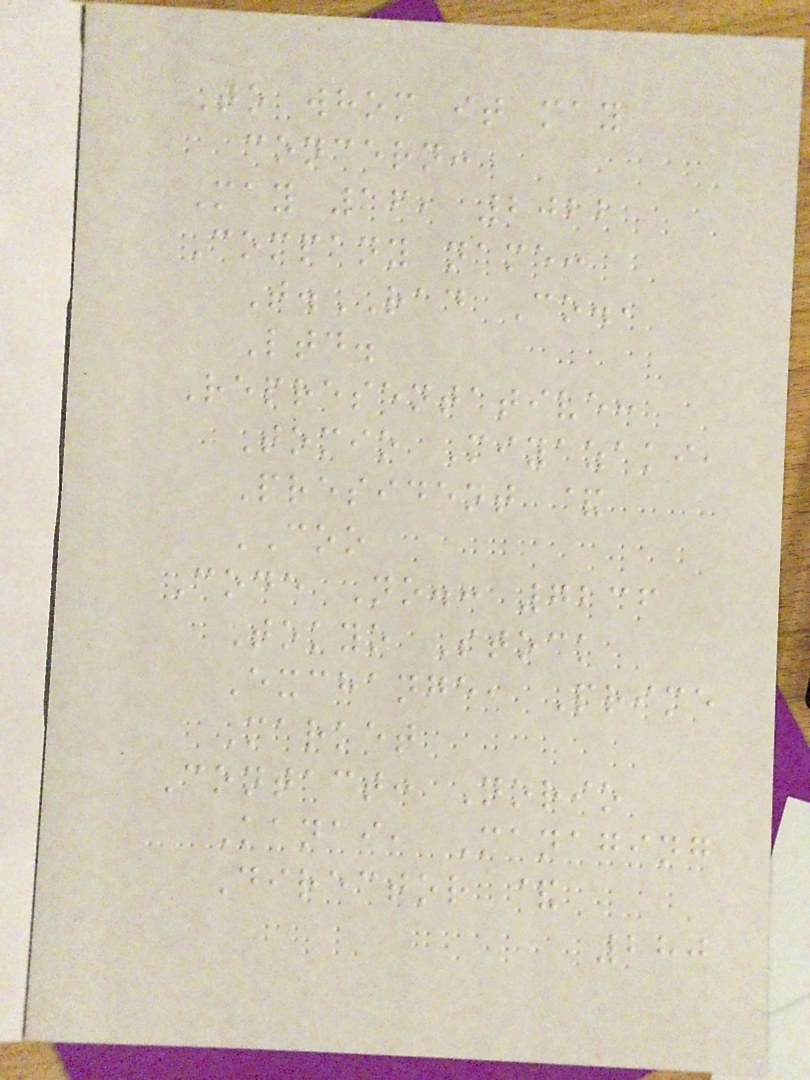To whom it may
concern:
May 16, 2022
Company name:
T.RAD Co.,
Ltd.
Representative:
Tomio Miyazaki,
President &
COO
Code No.: 7236
Tokyo Stock
Exchange, Prime
Market
Contact: Norio
Kanai, Managing
Director &
280
